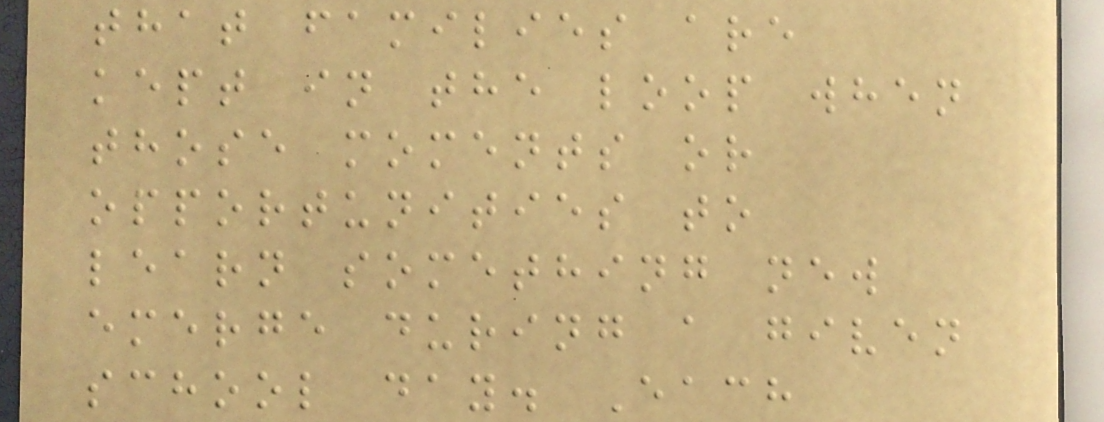that families are
kept in the loop when
those moments or
opportunities to
learn something new
emerge during a given
school day. Each
